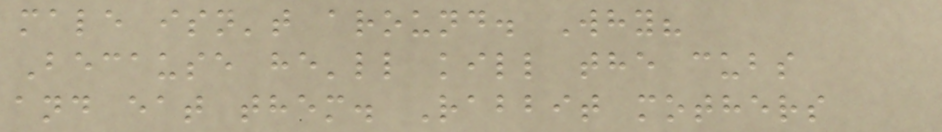male isn't around. Why?
Because he'll kill the cubs
and eat them. Rabbit mothers
